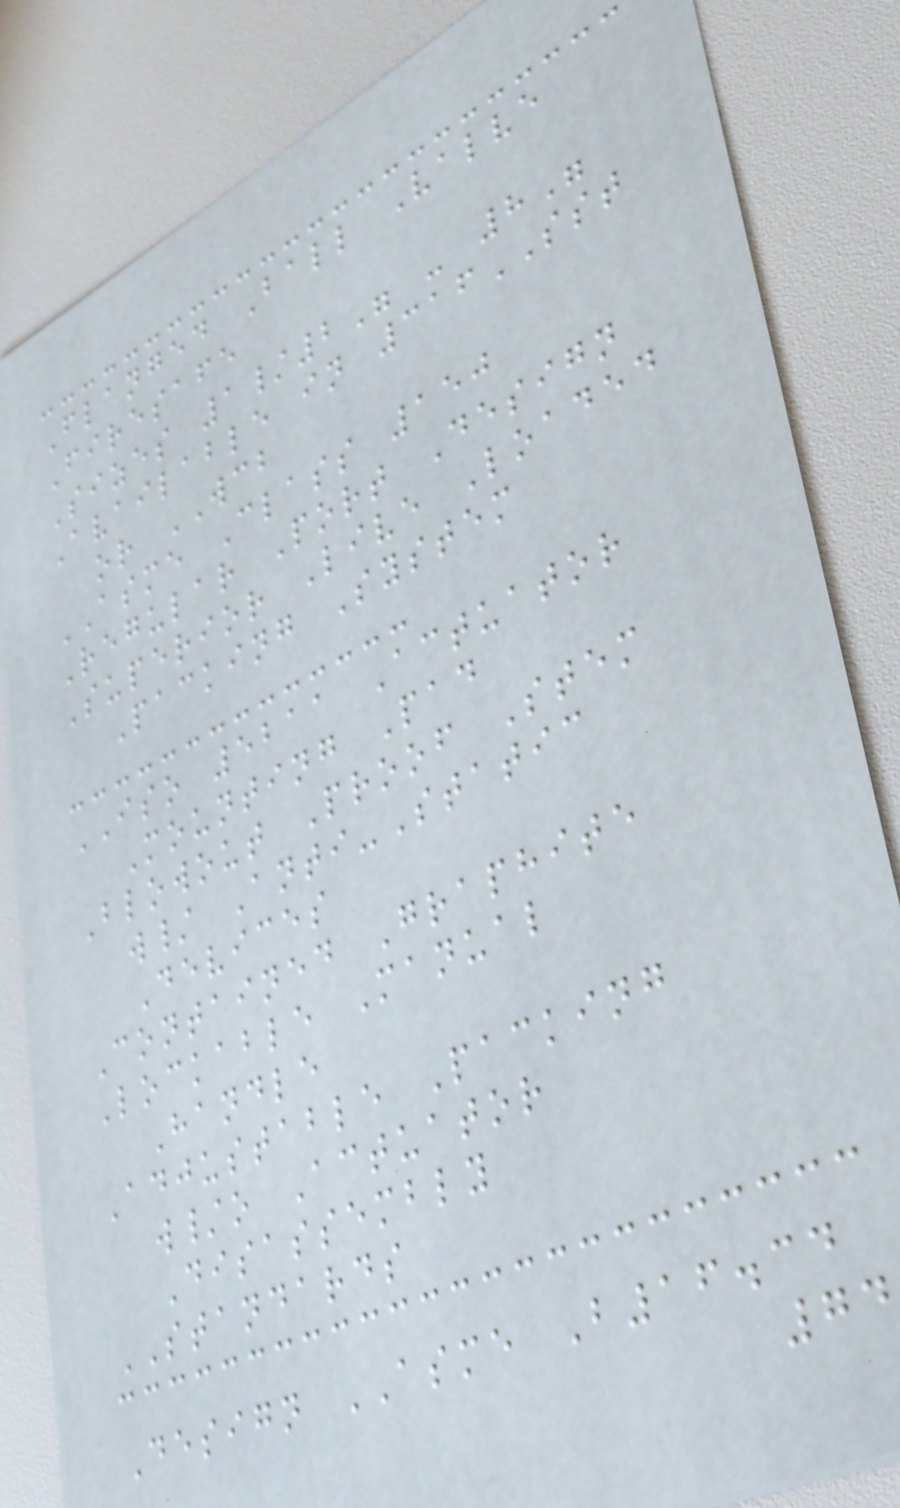Flanged Ball Valve
Firesafe
Sizes 1/2" - 8"
Available in 316SST
or WCB
ASME Class 150
Regular Port Design
Superior Live Loaded
Packing System
ISO 5211 Actuator
Mounting Pad
Blowout Proof Stem
w/ Anti-Static
Devices
Contained Graphite
Lockable Manual
Handle
Adjustable Packing
w/o Actuator
Disassembly
STANDARDS
Design ASME B16.34
74
